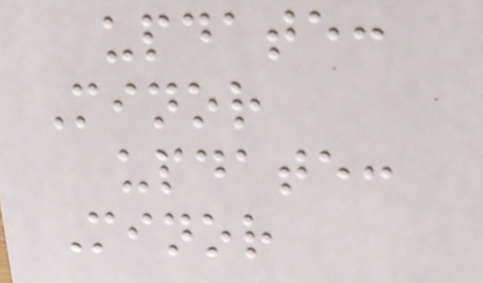update:
Minor
update:
Minor
